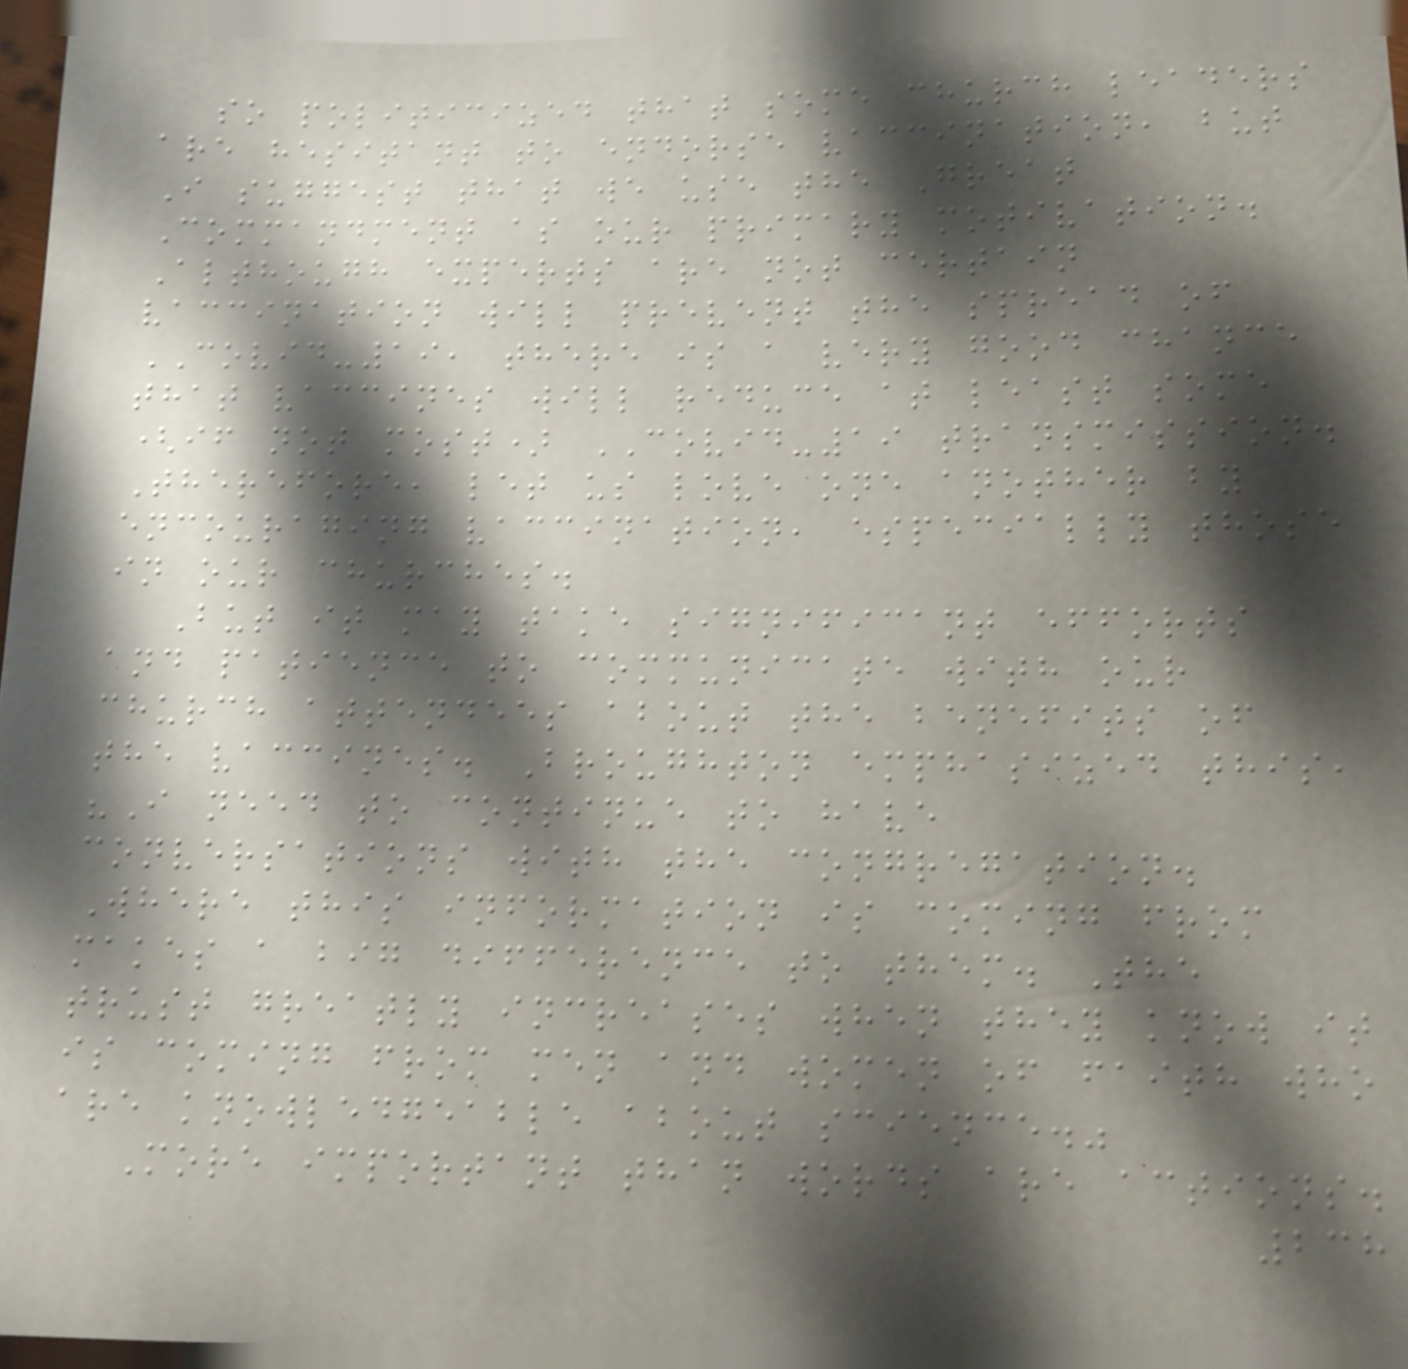so politicized that some church leaders
are hesitant to endorse vaccination, but
I suggest that we use the Great
Commandment as our primary motivation.
Although experts are not certain
vaccination will prevent the spread of
COVID-19, there is a very good chance
that vaccines will reduce at least some
(if not most) COVID-19 transmission.
Therefore, let us love one another by
encouraging vaccination, especially those
in our churches.
But it may take significant efforts
and patience to communicate with our
church attendees about the benefits of
the vaccines. Broughton emphasized this,
"I need to continue to have
conversations with the congregation.
Where this information is coming from
makes a big difference to them. The
trust greatly increases when they know it
is coming from men and women of faith who
are knowledgeable about science."
More important than words are actions.
238
